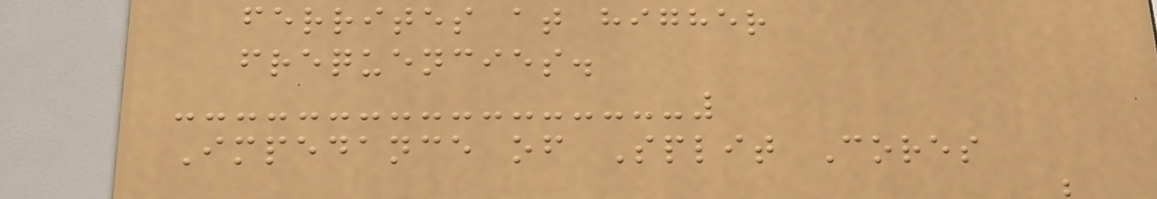ferrites at higher
frequencies.
Impedance of Split Cores
